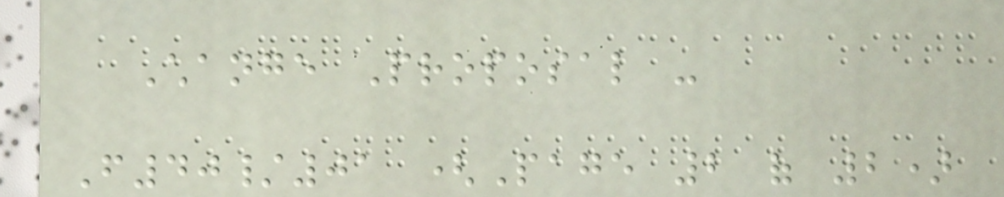Change Proposal -
F40/01 (Page 2 of 2)
